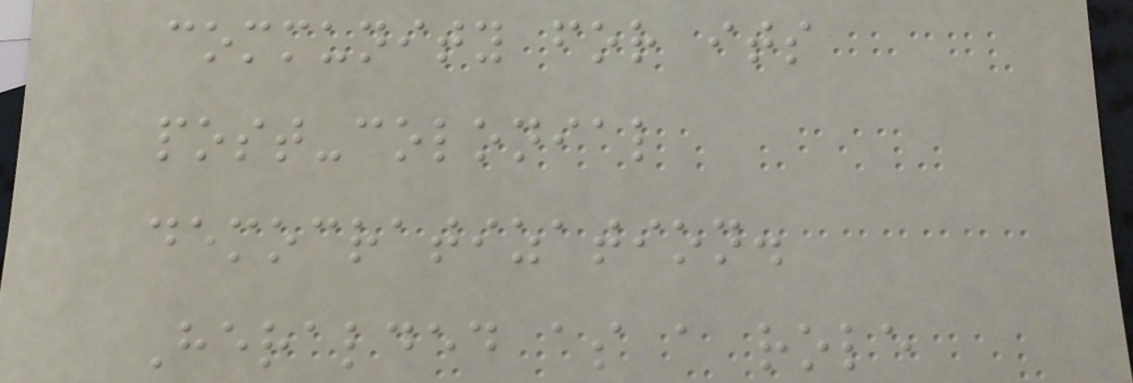community for its
post-colonial
democratization.
Heralded as a role
